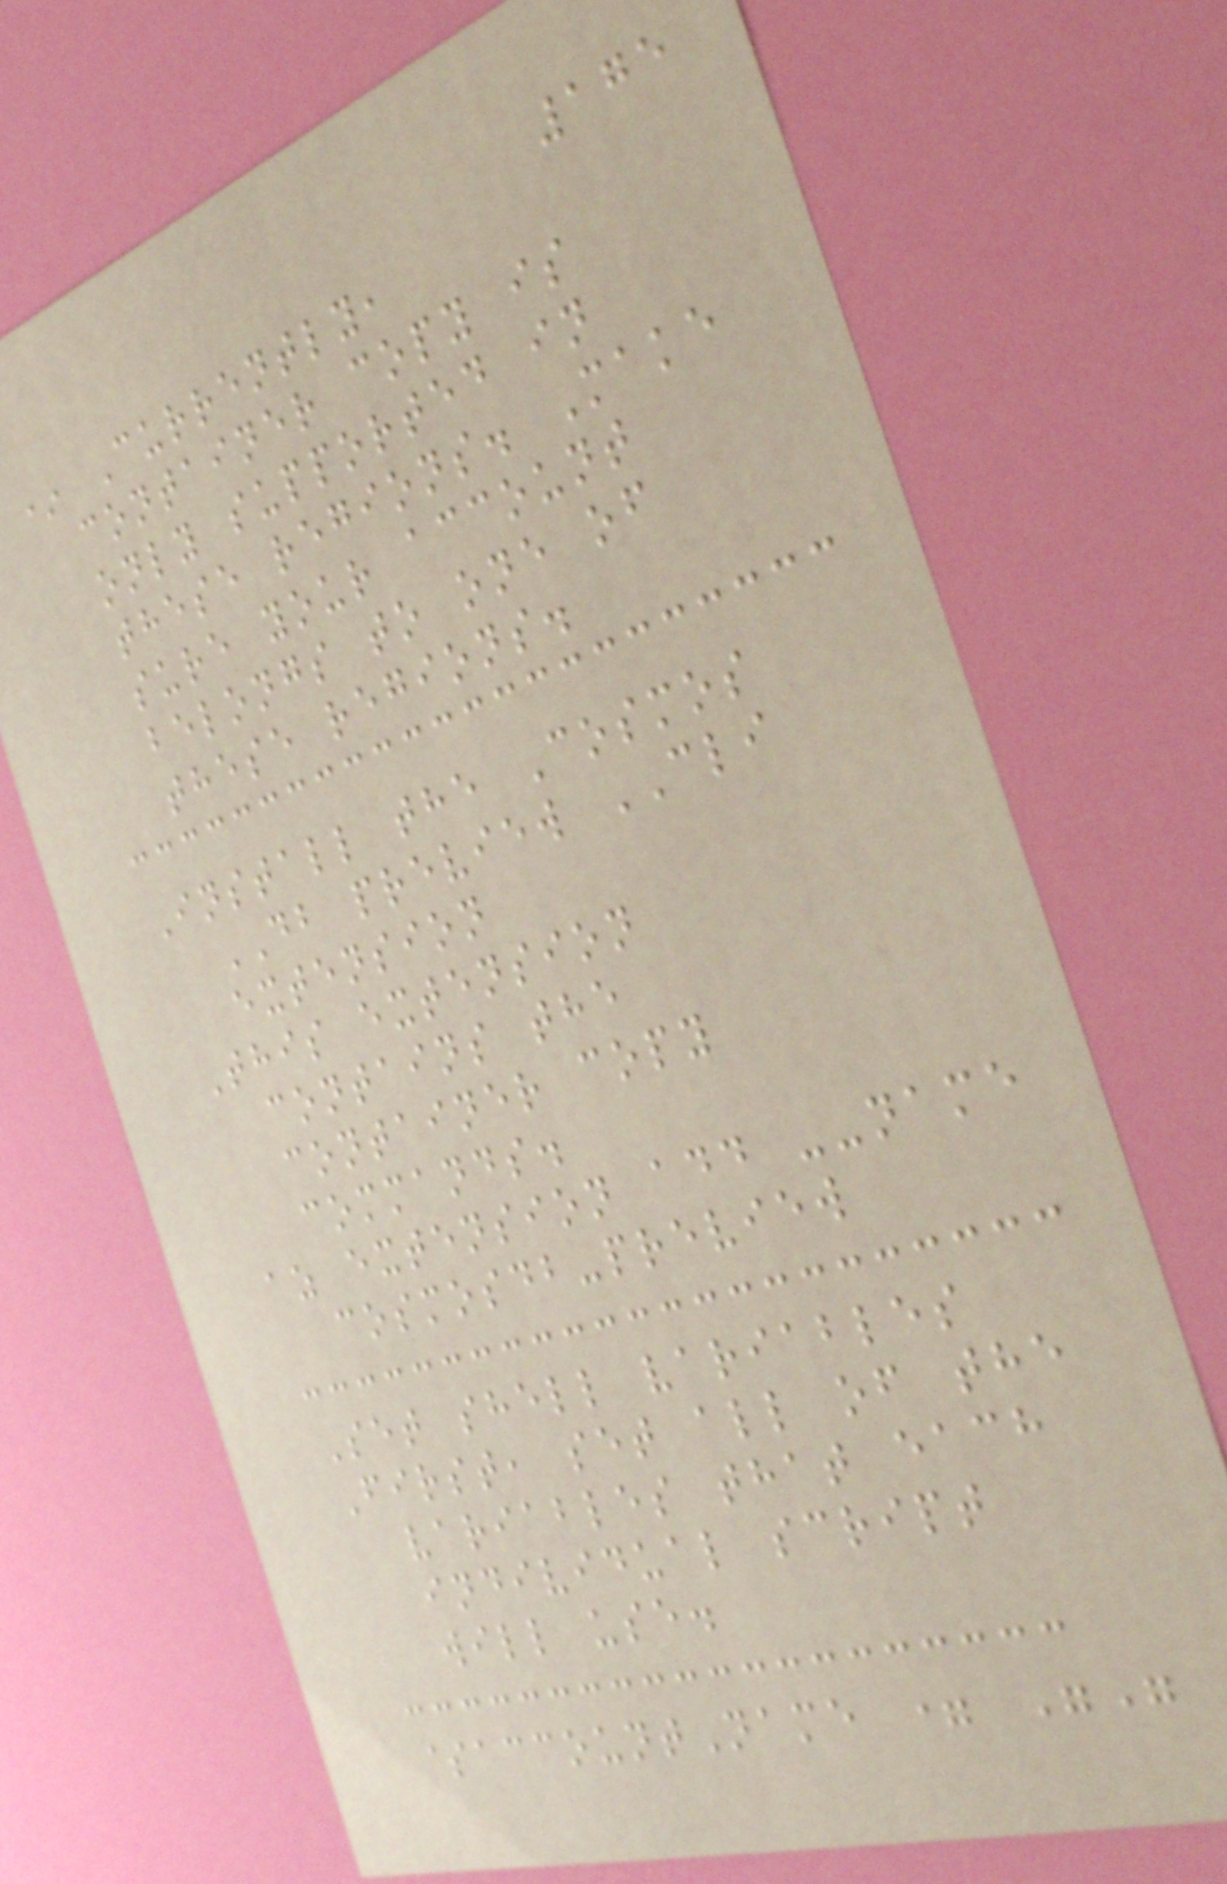175
* Currently,
container copy is
only supported in
these regions. Make
sure your account
belongs to one of
these regions.
Install the Cosmos
DB preview CLI
extension
This extension
contains the
container copy
commands.
az extension add --name
cosmosdb-preview
Set shell variables
First, set all of the
variables that each
individual script
will use.
$accountName = ""
